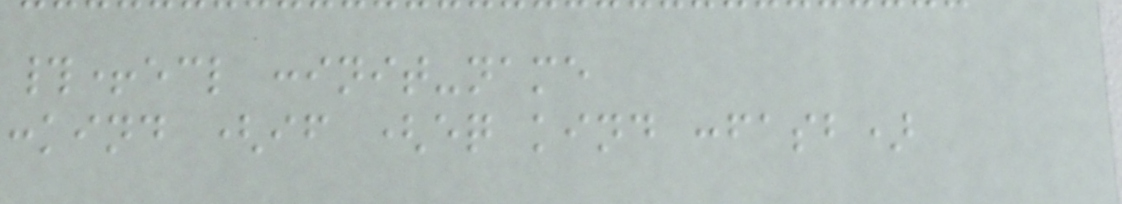#+ecl :init-name
:kind (if (eq kind :fasb)
